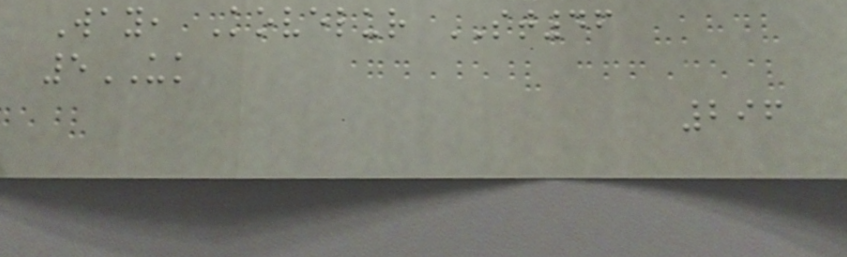Way, Kovelur ST46
5UK
296
